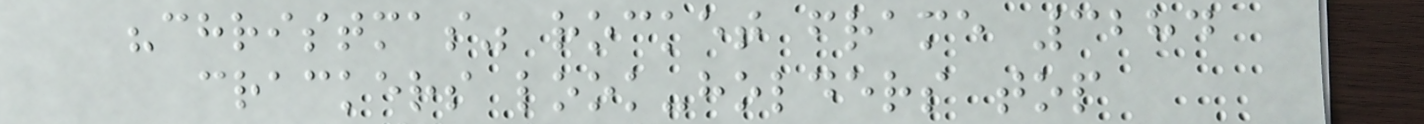"christmas" rocket frame 3284
crackers look-holders top
